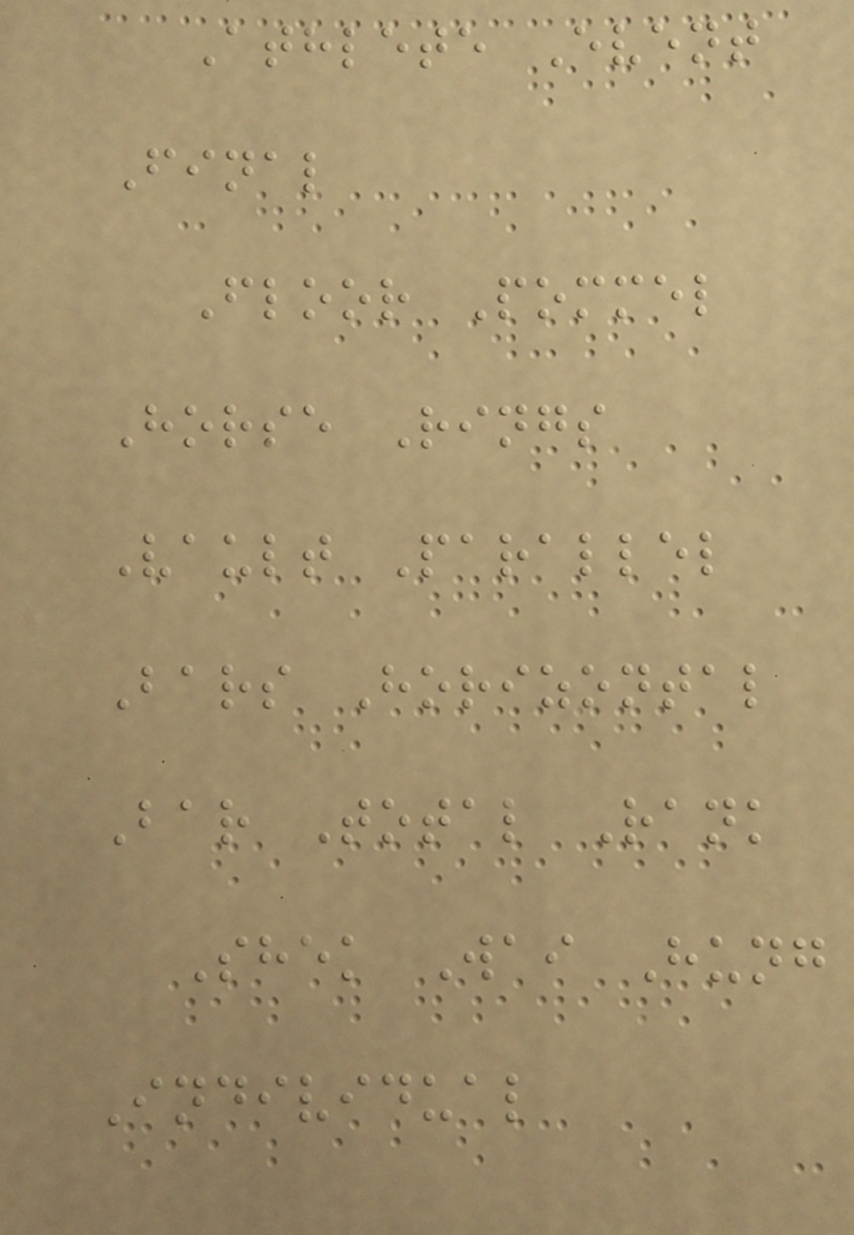Athlete Event
Final
Floor Pommel
Horse Rings
Vault Parallel
Bars Horizontal
Bar Total Rank
Shek Wai Hung
Individual
